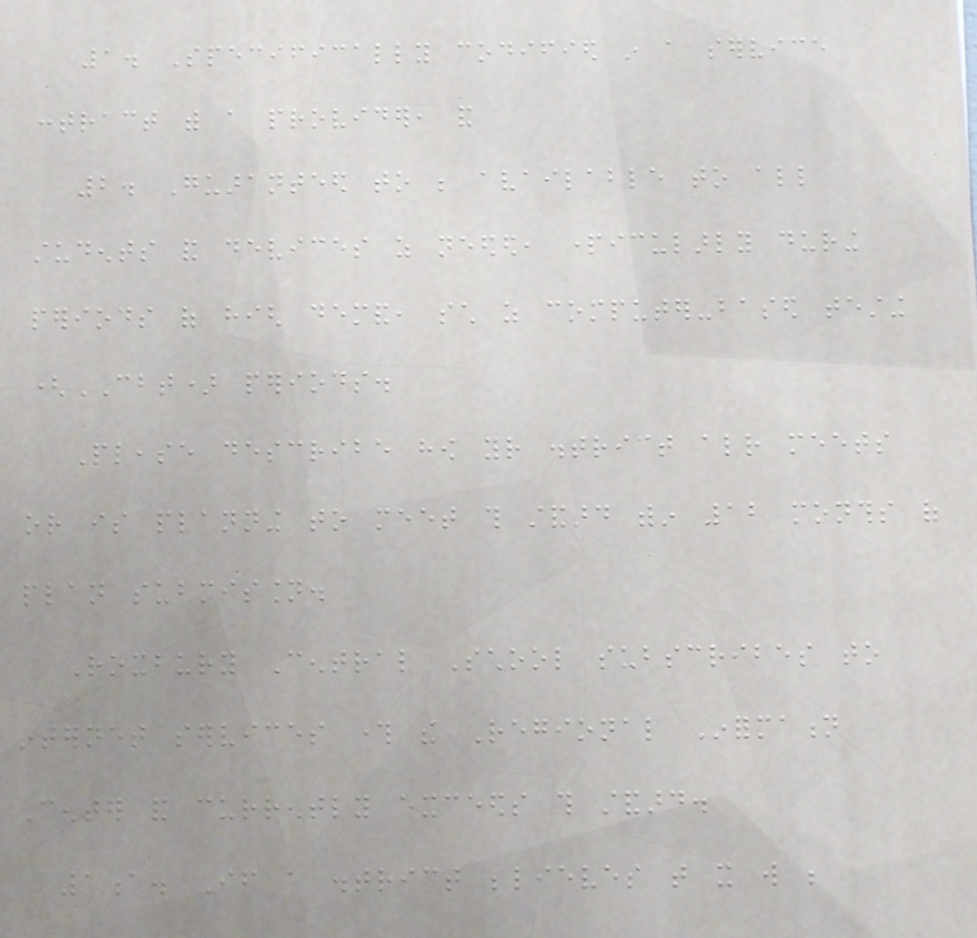1. Specifically codified in a service
contract with a provider, and
2. Guaranteed to be available to all
students and devices as needed, particularly during
periods of high demand, such as computer-based testing
(CBT) periods.
Please describe how your district already meets
or is planning to meet this standard within 12 months of
plan submission.
Roxbury Central School subscribes to
internet services through the Regional Information
Center and currently exceeds this standard.
1a. If a district believes that it will be
